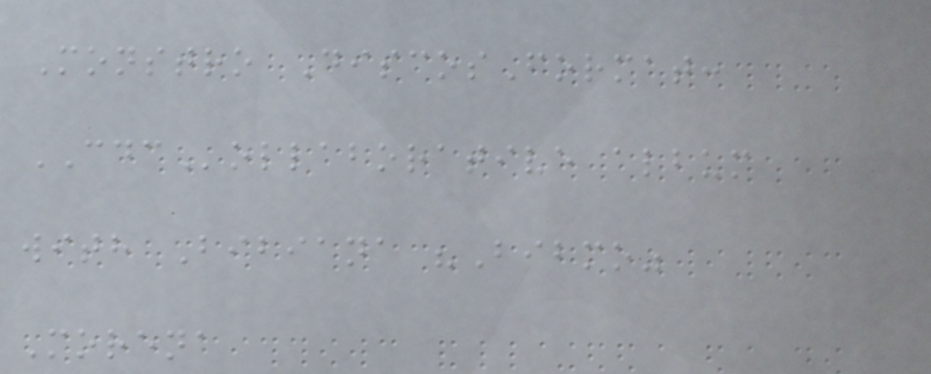Monstro DiscosFormat:
CDCollaborative album
with Bibiana "Bibmo"
Morena
